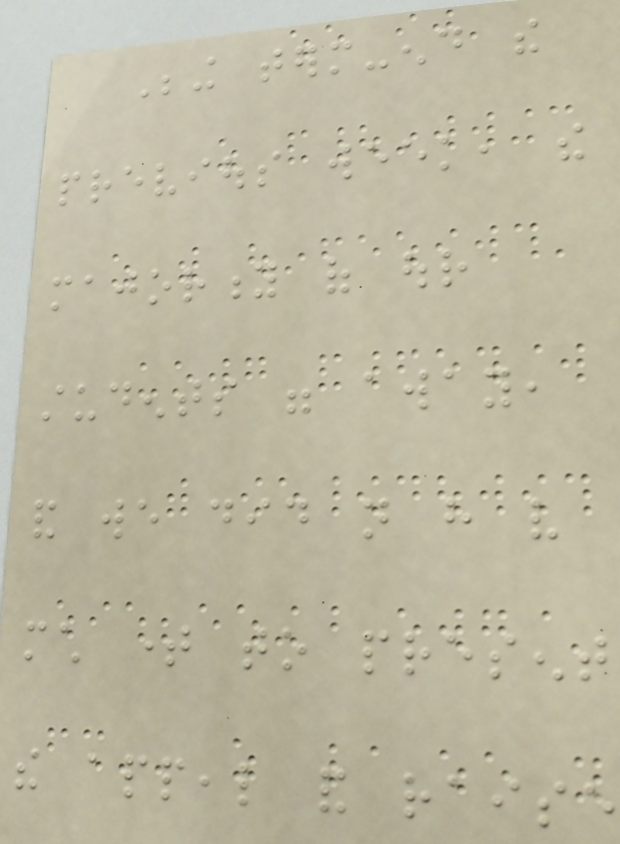Being term-end the
previous week, the
majority of our
students were away,
and we did not have very
much time to present
the appeal and raise
